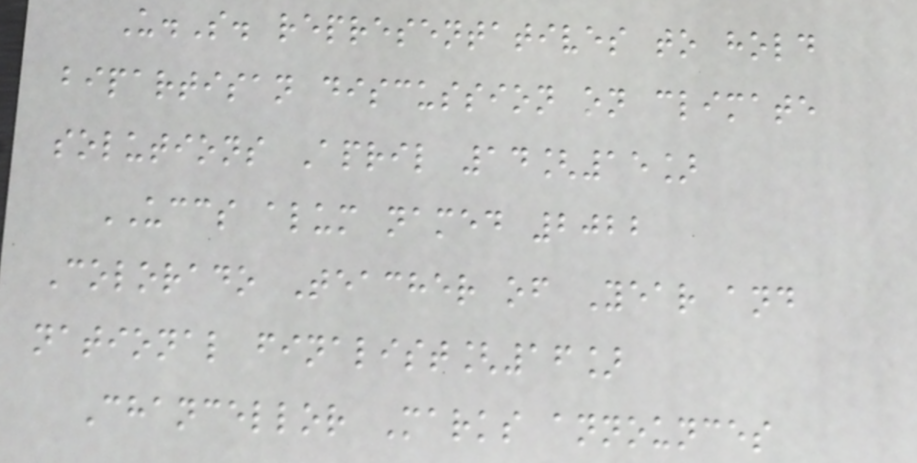U.S. representatives to hold
bipartisan discussion on climate
solutions April 14[15]
UCCS alum named 2022
Colorado Teacher of Year and
national finalist[16]
Chancellor Marks announces
